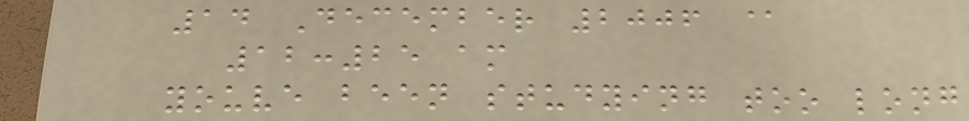14 December 2006 @
12:25 am
youve been studying too long
